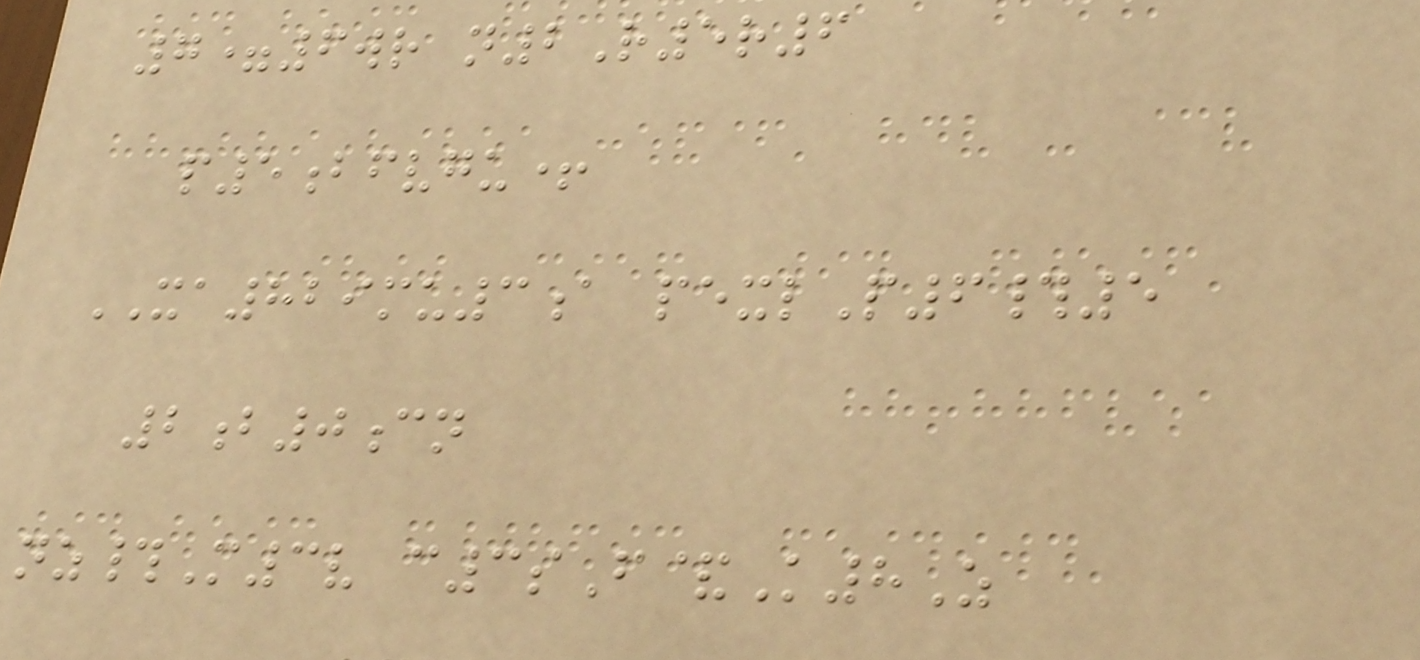7=6wr n2R5r6
p5bfvgu+
XA829mu3a pexlP6#5
2b0cn
nz#M3v c3sF&K8Z
